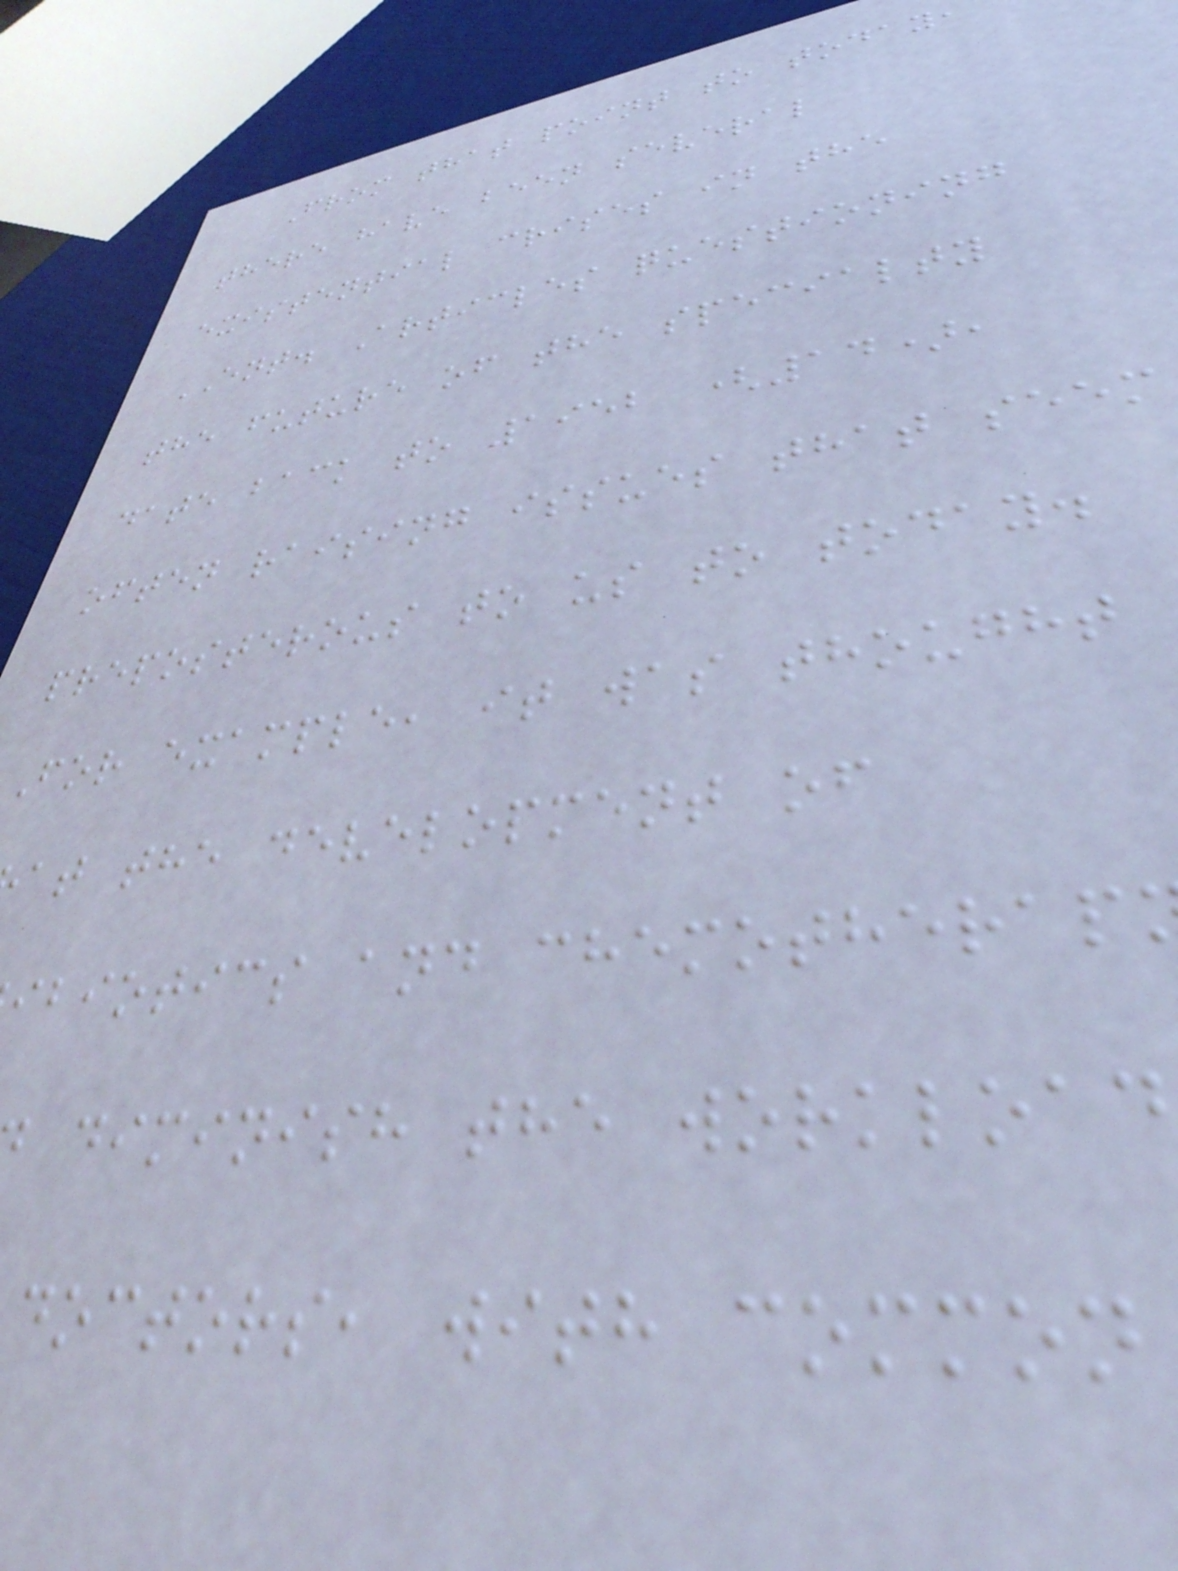From that point to today
there have been several
existential crises in the
ENT. Articles questioning
the future of the specialty
date back to 1952 (14),
often raising issues that seem
preposterous to us to today.
For example, it was thought
at the development of
ibiotics and chemotherap
diminish the workload
doctors, with common
